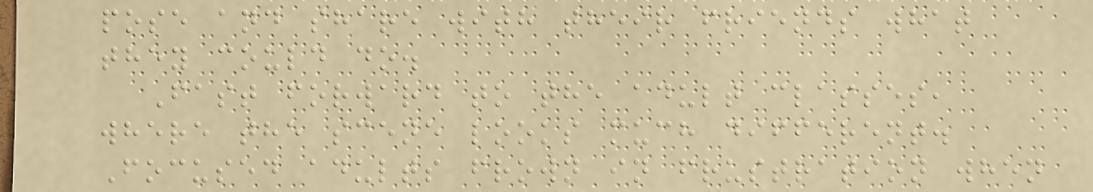pose and share with their friends what
they could do.
Fast forward to the adult classes,
where the scene looks much different.
Focused adults frown in frustration when
